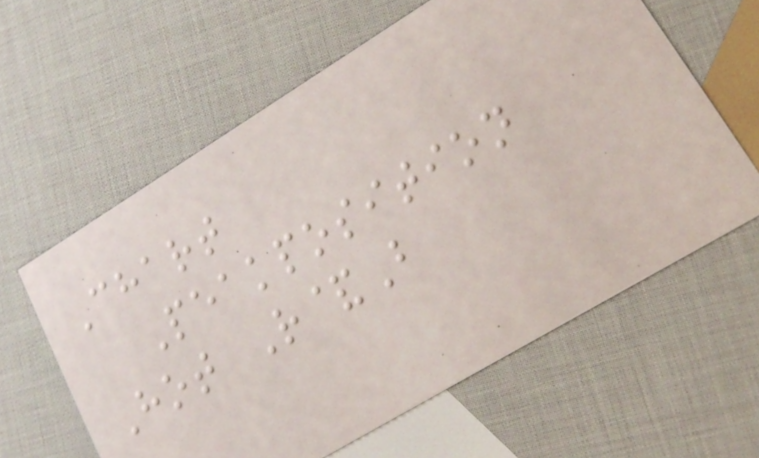Chart
Peakposition
Hot R&B
